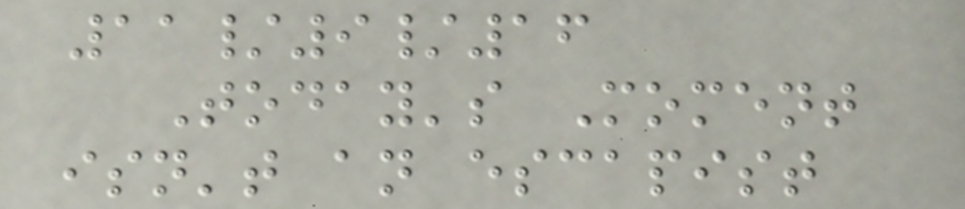11/9/16
Today's Moment
isn't an escapist
